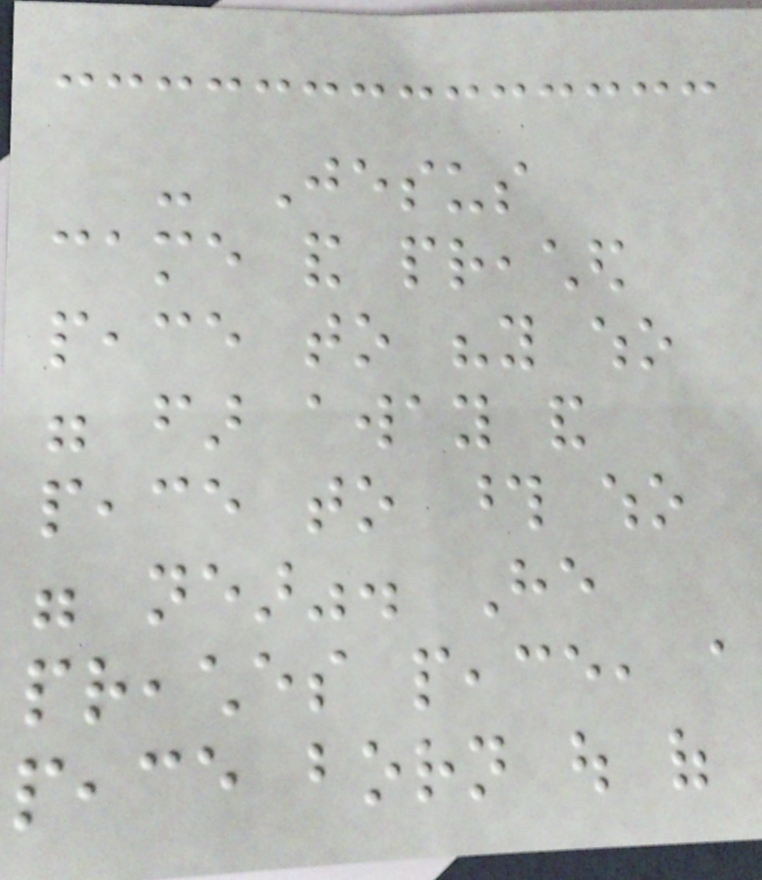- Jesus
came and preached
peace to "you who
were far away and
peace to those who
were near". He
preaches peace, a
peace born out of
